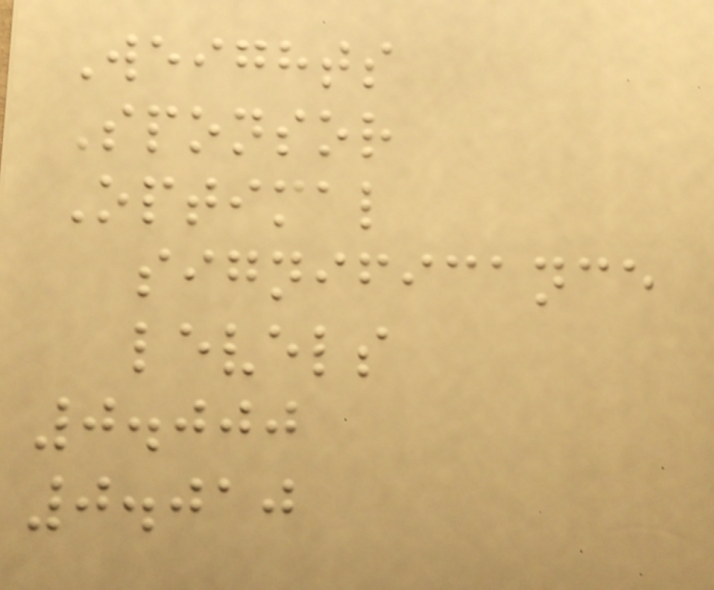Weights
Sponsor
Optimal
significance
levels
0.000
0.010
